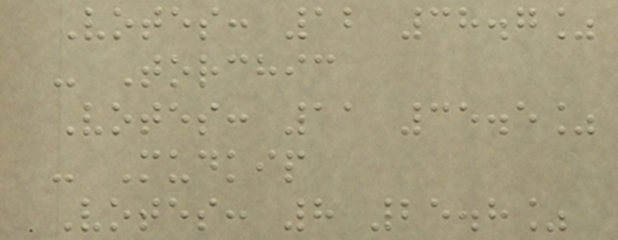Votes: 12 38.7%
- Torchic
Votes: 11 35.5%
- Mudkip
Votes: 8 25.8%
